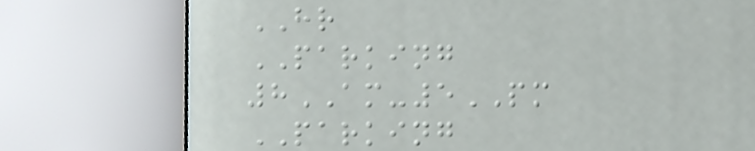HR
PARKING
8AM-5PM
PARKING
